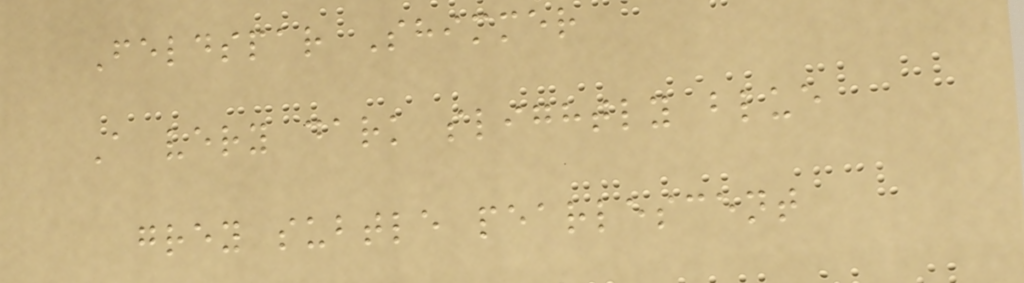Feldspar Shimmer
A very dark slightly blue
grey subtle pearlescent
